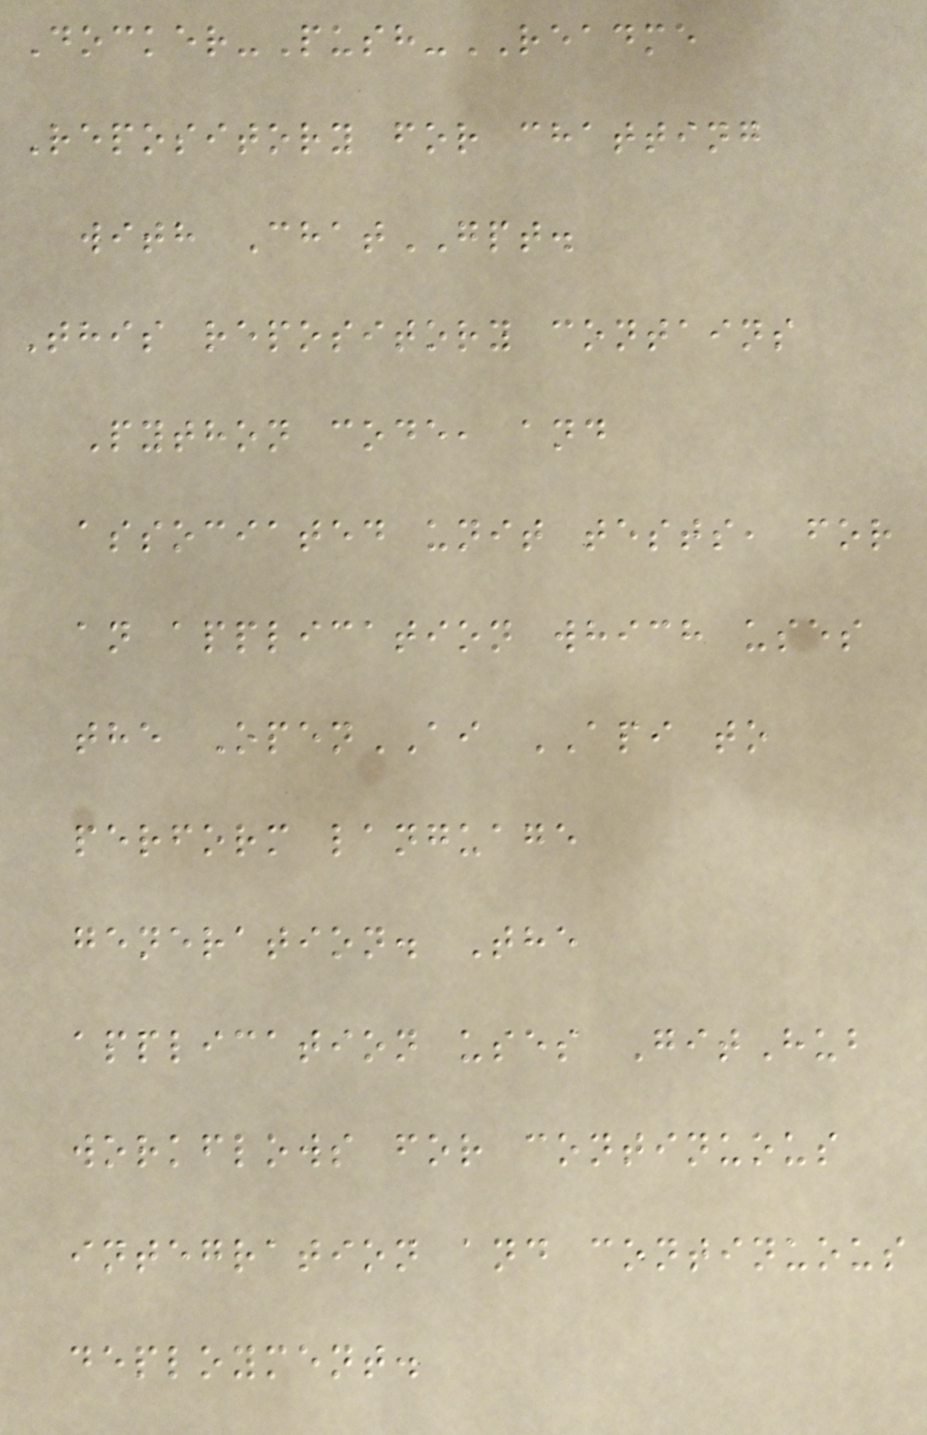Docker-Push-README
Repository for chatting
with ChatGPT.
This repository contains
Python code, and
associated unit tests, for
an application which uses
the OpenAI API to
perform language
generation. The
application uses GitHub
workflows for continuous
integration and continuous
deployment.
